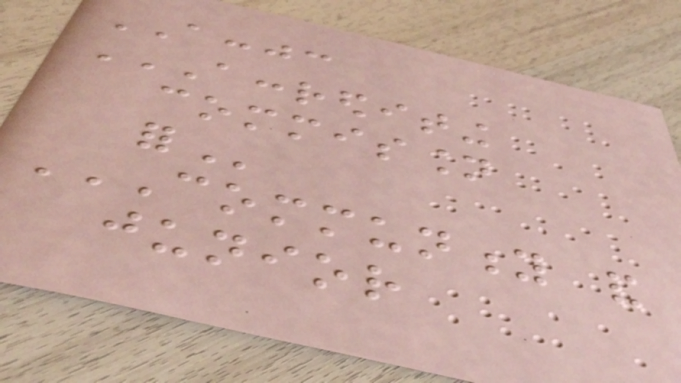ACCJC
ACCREDITING
COMMISSION
FOR
COMMUNITY AND
JUNIOR
